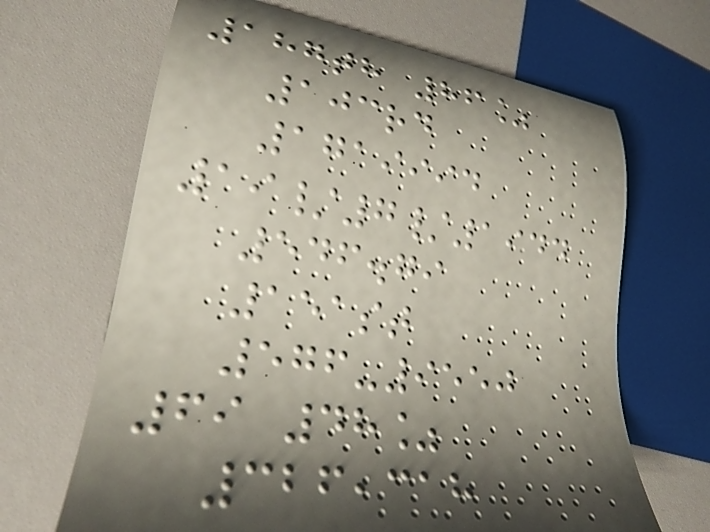187th 86%
103rd
1719994
19/7/1944
546.79
151st
576-9550
69 48%
326,318
